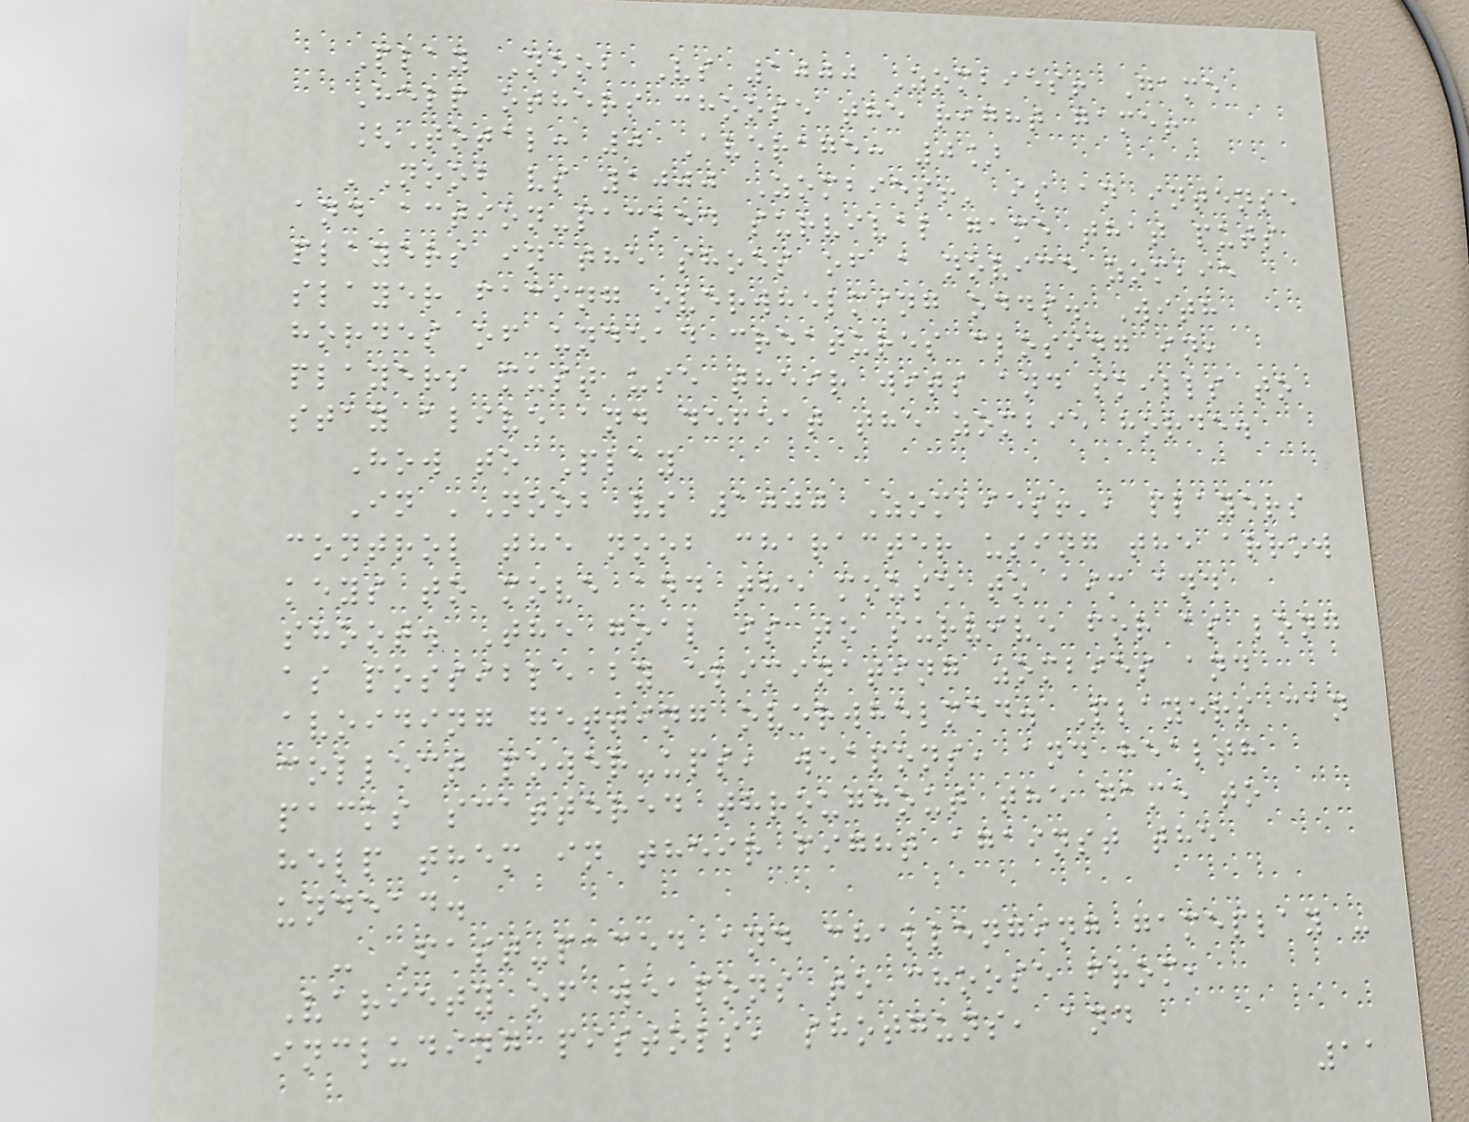Play Noob Vs 1000 Zombies! Game
Help others choose the right game!
[Total: 0 Average: 0]
'Noob vs 1000 Zombies!' is an intense
and action-packed survival game that puts
players in the shoes of a novice zombie
slayer facing overwhelming odds. With
hordes of undead creatures closing in,
players must use their wits and skills to
stay alive and defeat the zombie horde.
How to Play
In 'Noob vs 1000 Zombies!', players
control the noob character using the arrow
keys to move and the mouse to aim and
shoot. The goal is to survive for as long
as possible by eliminating zombies and
avoiding getting overwhelmed. Players can
collect power-ups, weapons, and health
packs scattered throughout the game to
help them in their fight against the
undead.
- Fast-paced and challenging gameplay -
Variety of weapons to choose from,
including pistols, shotguns, and
11
